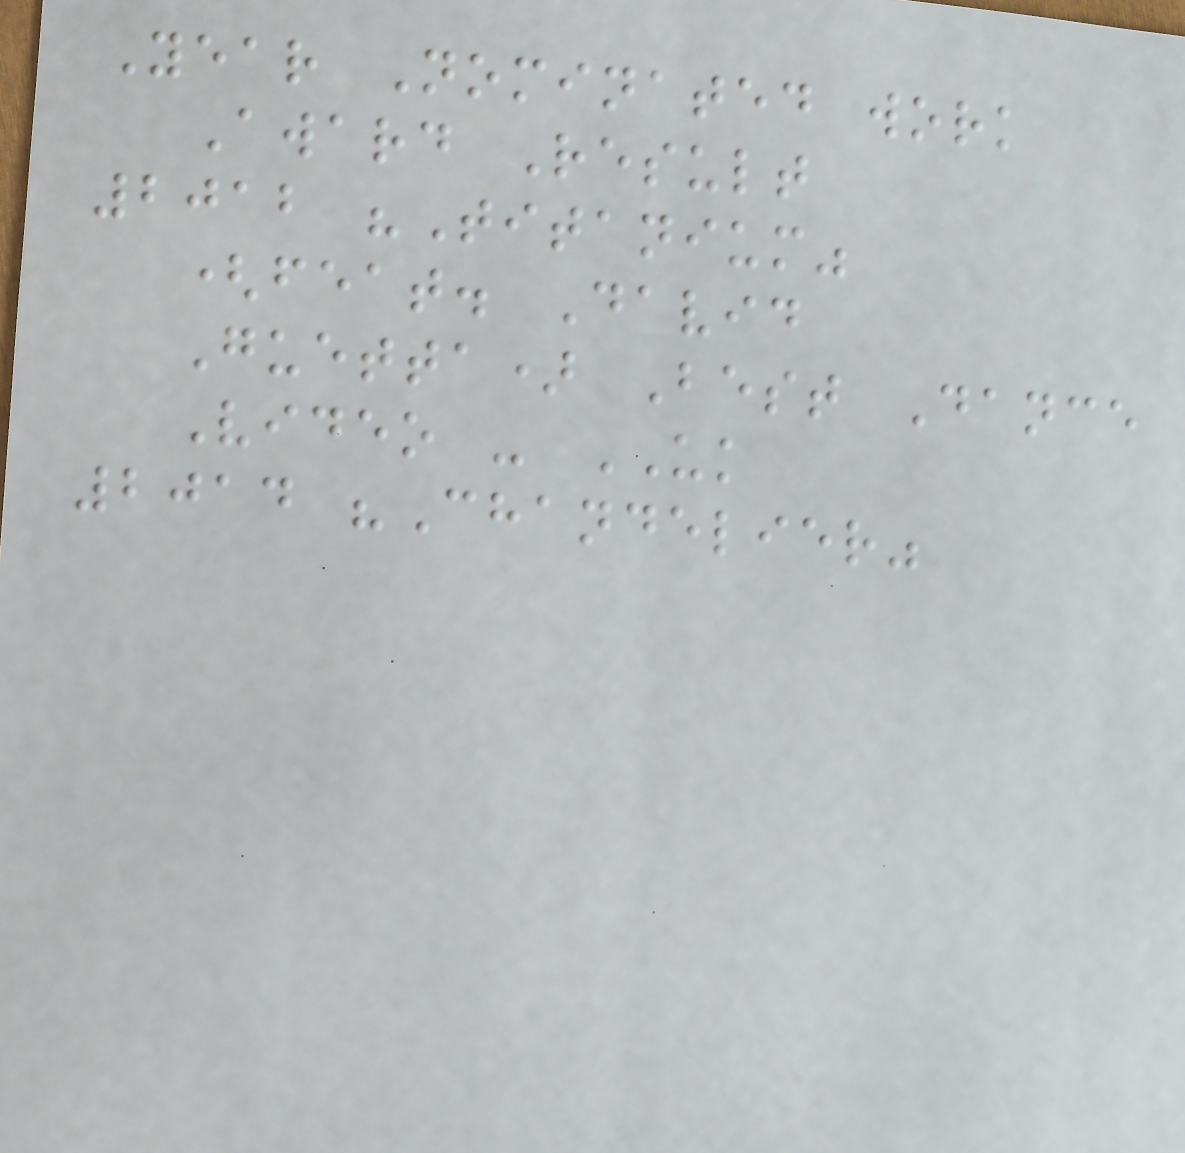Year Nominated work
Award Result
2012 "Titanium"
(feat. David
Guetta) Best Dance
Video - UK
2014 "Chandelier"
